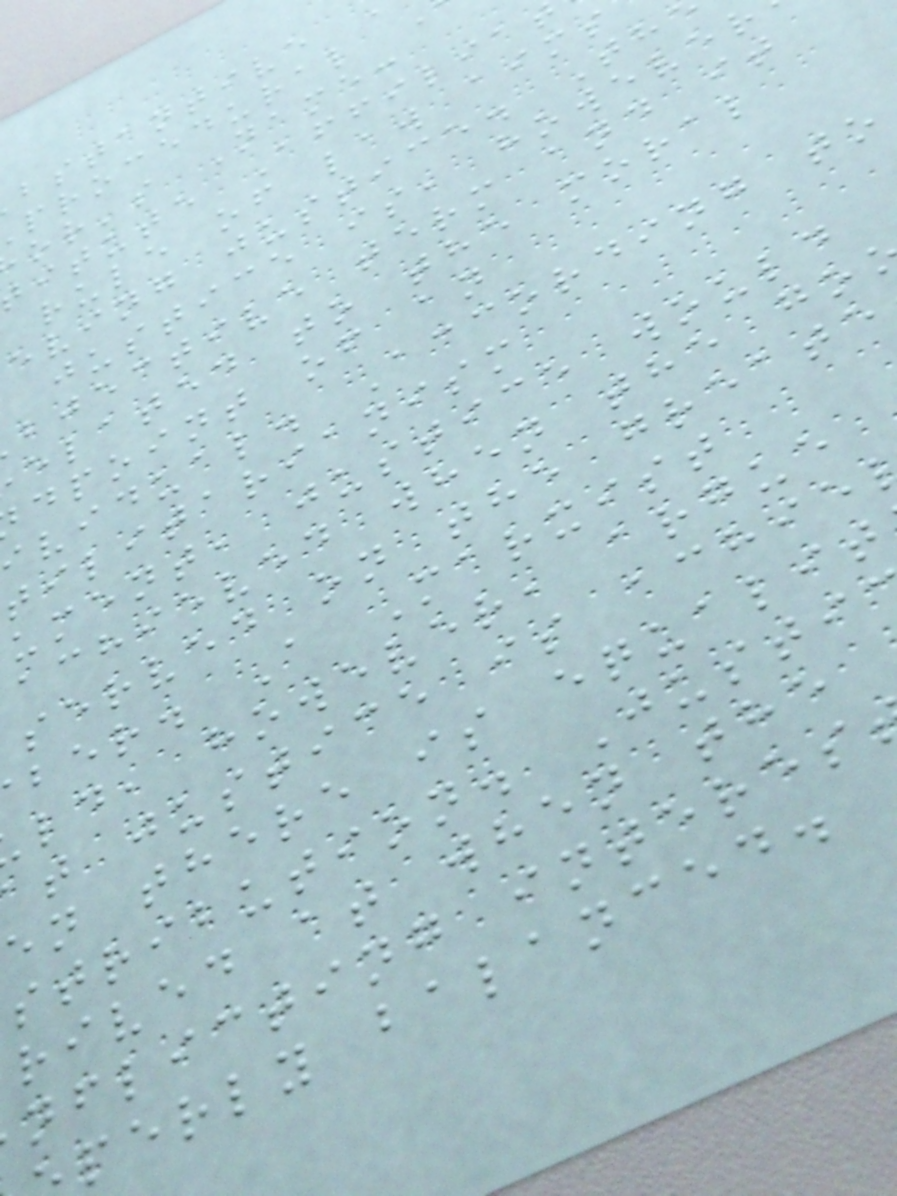bstantive
procedural
or's Name:
itute Affilia
rule of law aims
eving justice. Th
justice is, however
bjective term and it
elated to the moral
dpoint of an
vidual. According to
tilitarianism
ument, justice would
achieved when the go
served on the greate
ber. A Marxist
ld, however, argue
t justice is achie
en there is equalit
stribution. Justi
rived at when the
nflicting interes
perly balanced.
